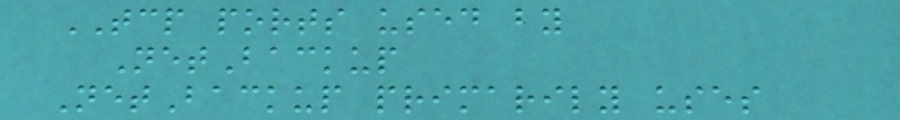TCP ports used by
NetBackup
NetBackup primarily uses
